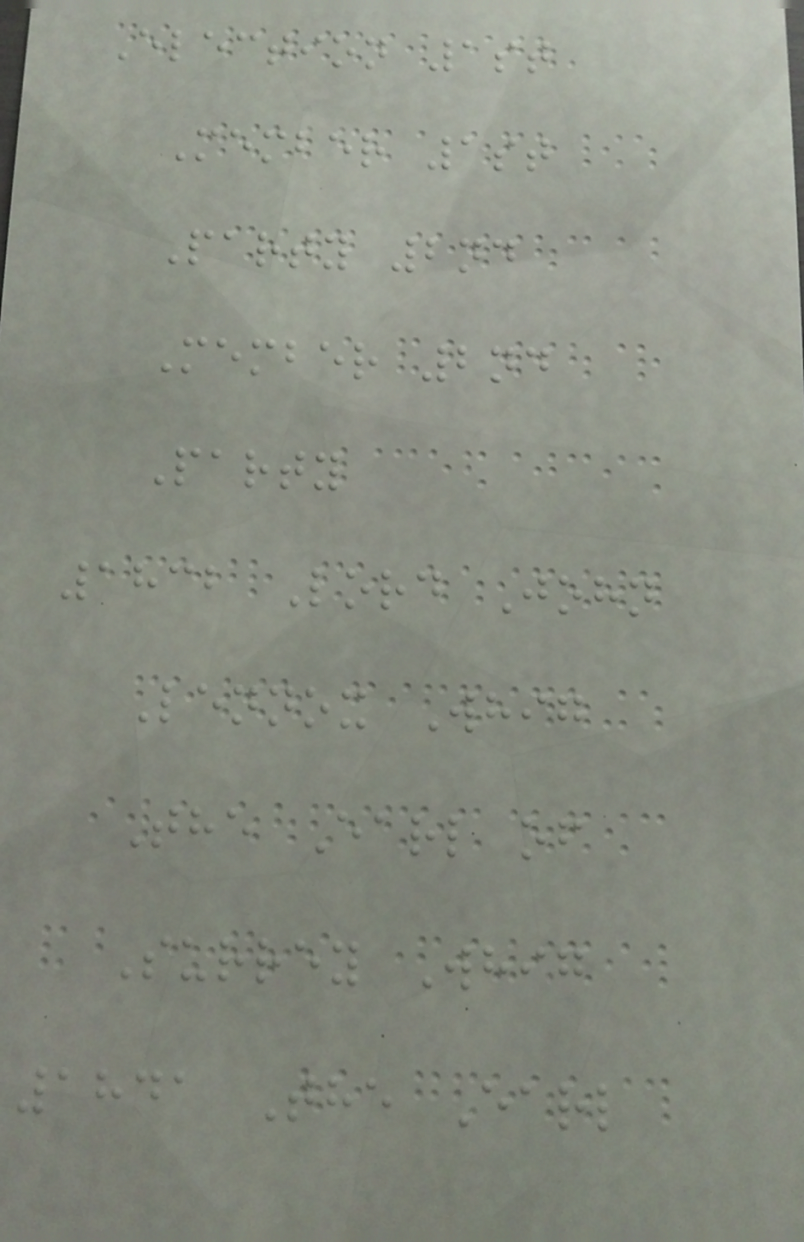Election 1st
Member 1st
Party 2nd
Member 2nd
Party
1832 Lord John
Lennox Whig
The Earl of
Surrey Whig
1841 The Earl
